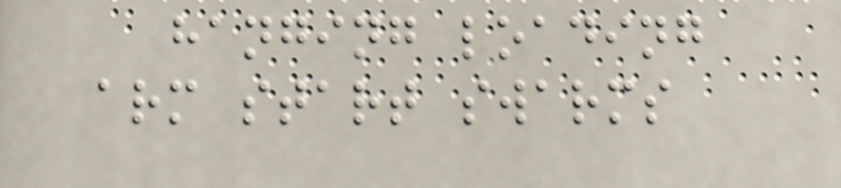hanging loading
arm start swarms
